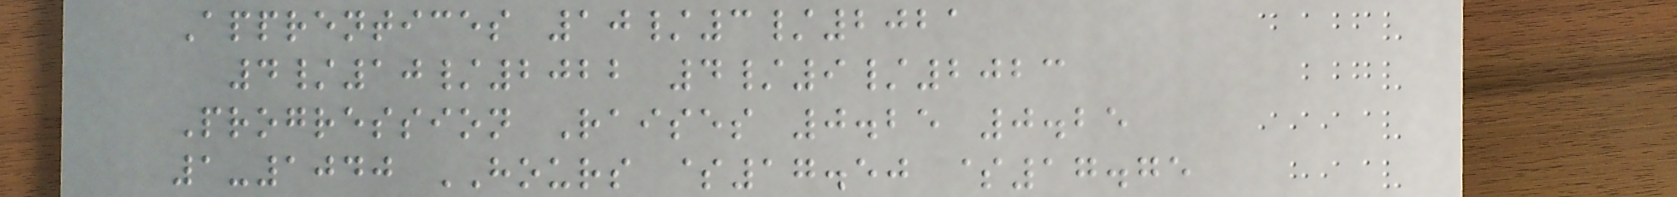Apprentices 10/3/2021
4/10/2022 4/9/2023
Progression Raises 0.25 0.25
1-1040 HOURS $17.50 $17.75
